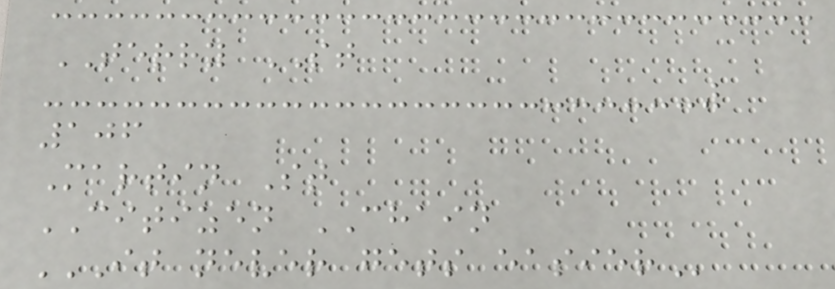TERRY ST
106
Martin St
CITIZEN CHAIN
IT NEVER GETS EASIER
